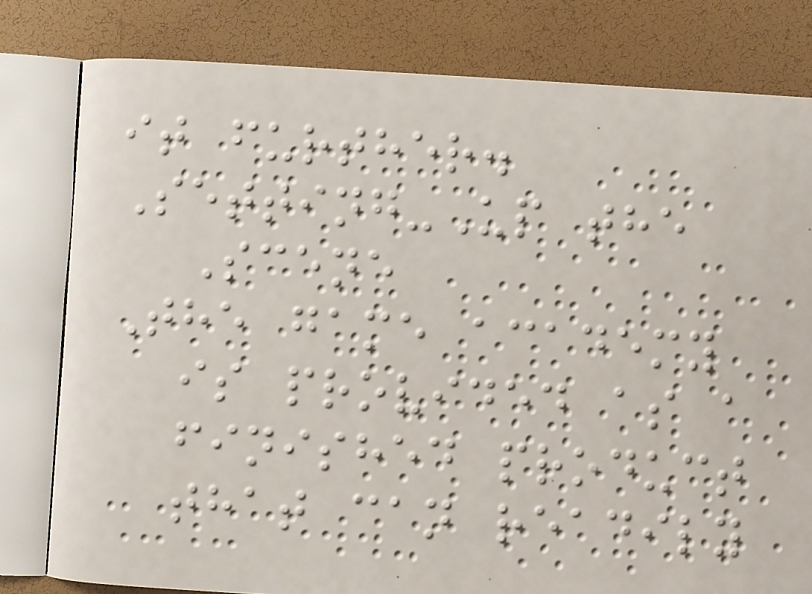it further.
Setting-Up the
Scene
The game academy
is provided as a
finished product
that can readily
